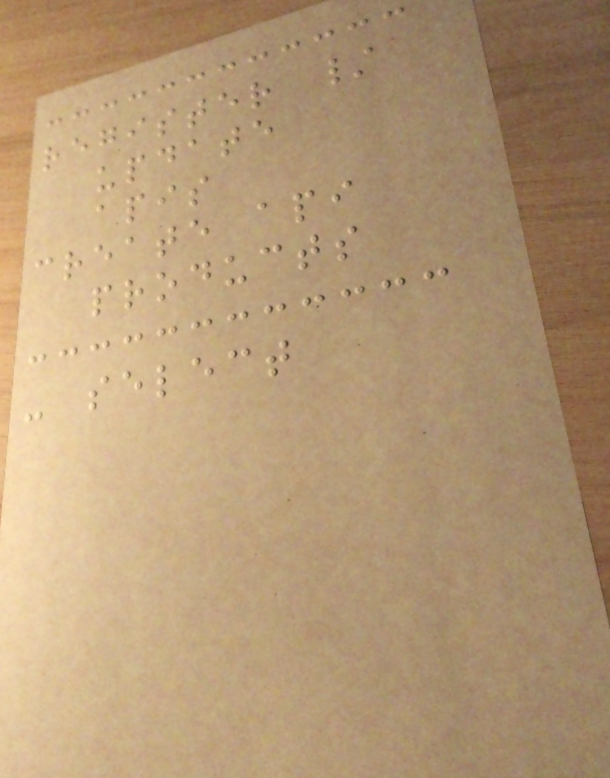register /
update
apis
create api
products
- select
